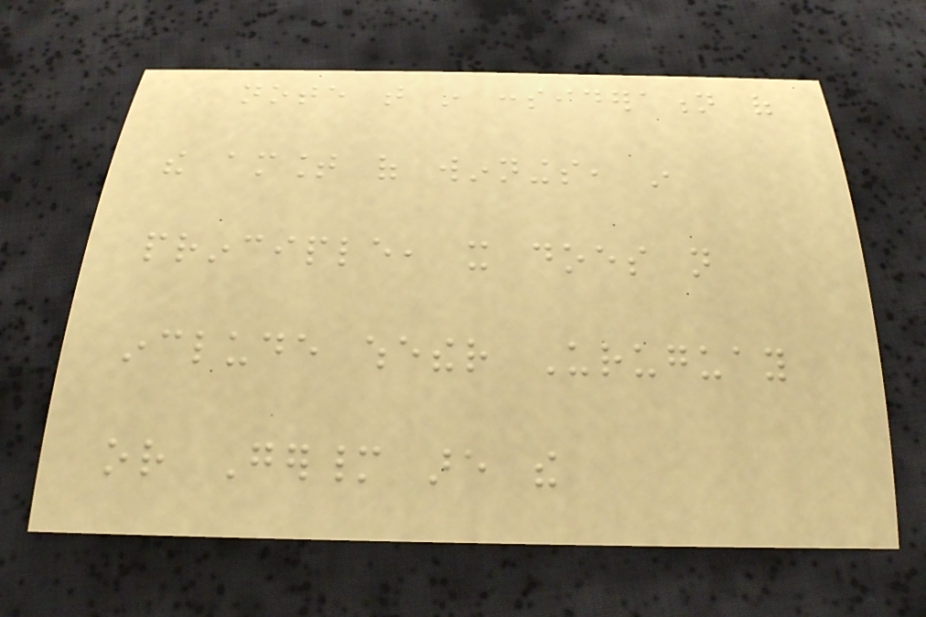note that in consideration of
the amount of winnings, in
principle, it does not
include whether Uruguay
or Germany are the
